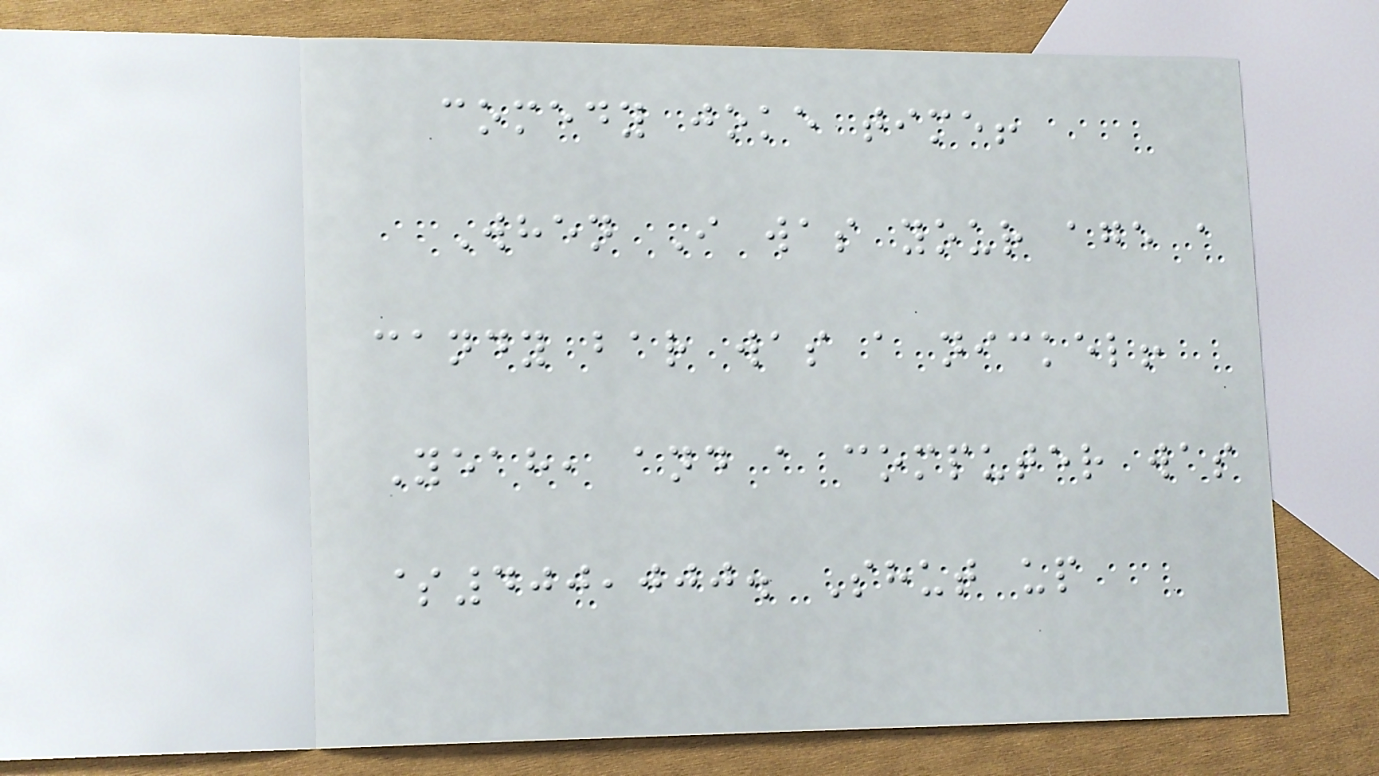comedy joke time!
When I was your age a
candy bar was a nickel!
Yeah, and a computer was
$400,000. Shut up
